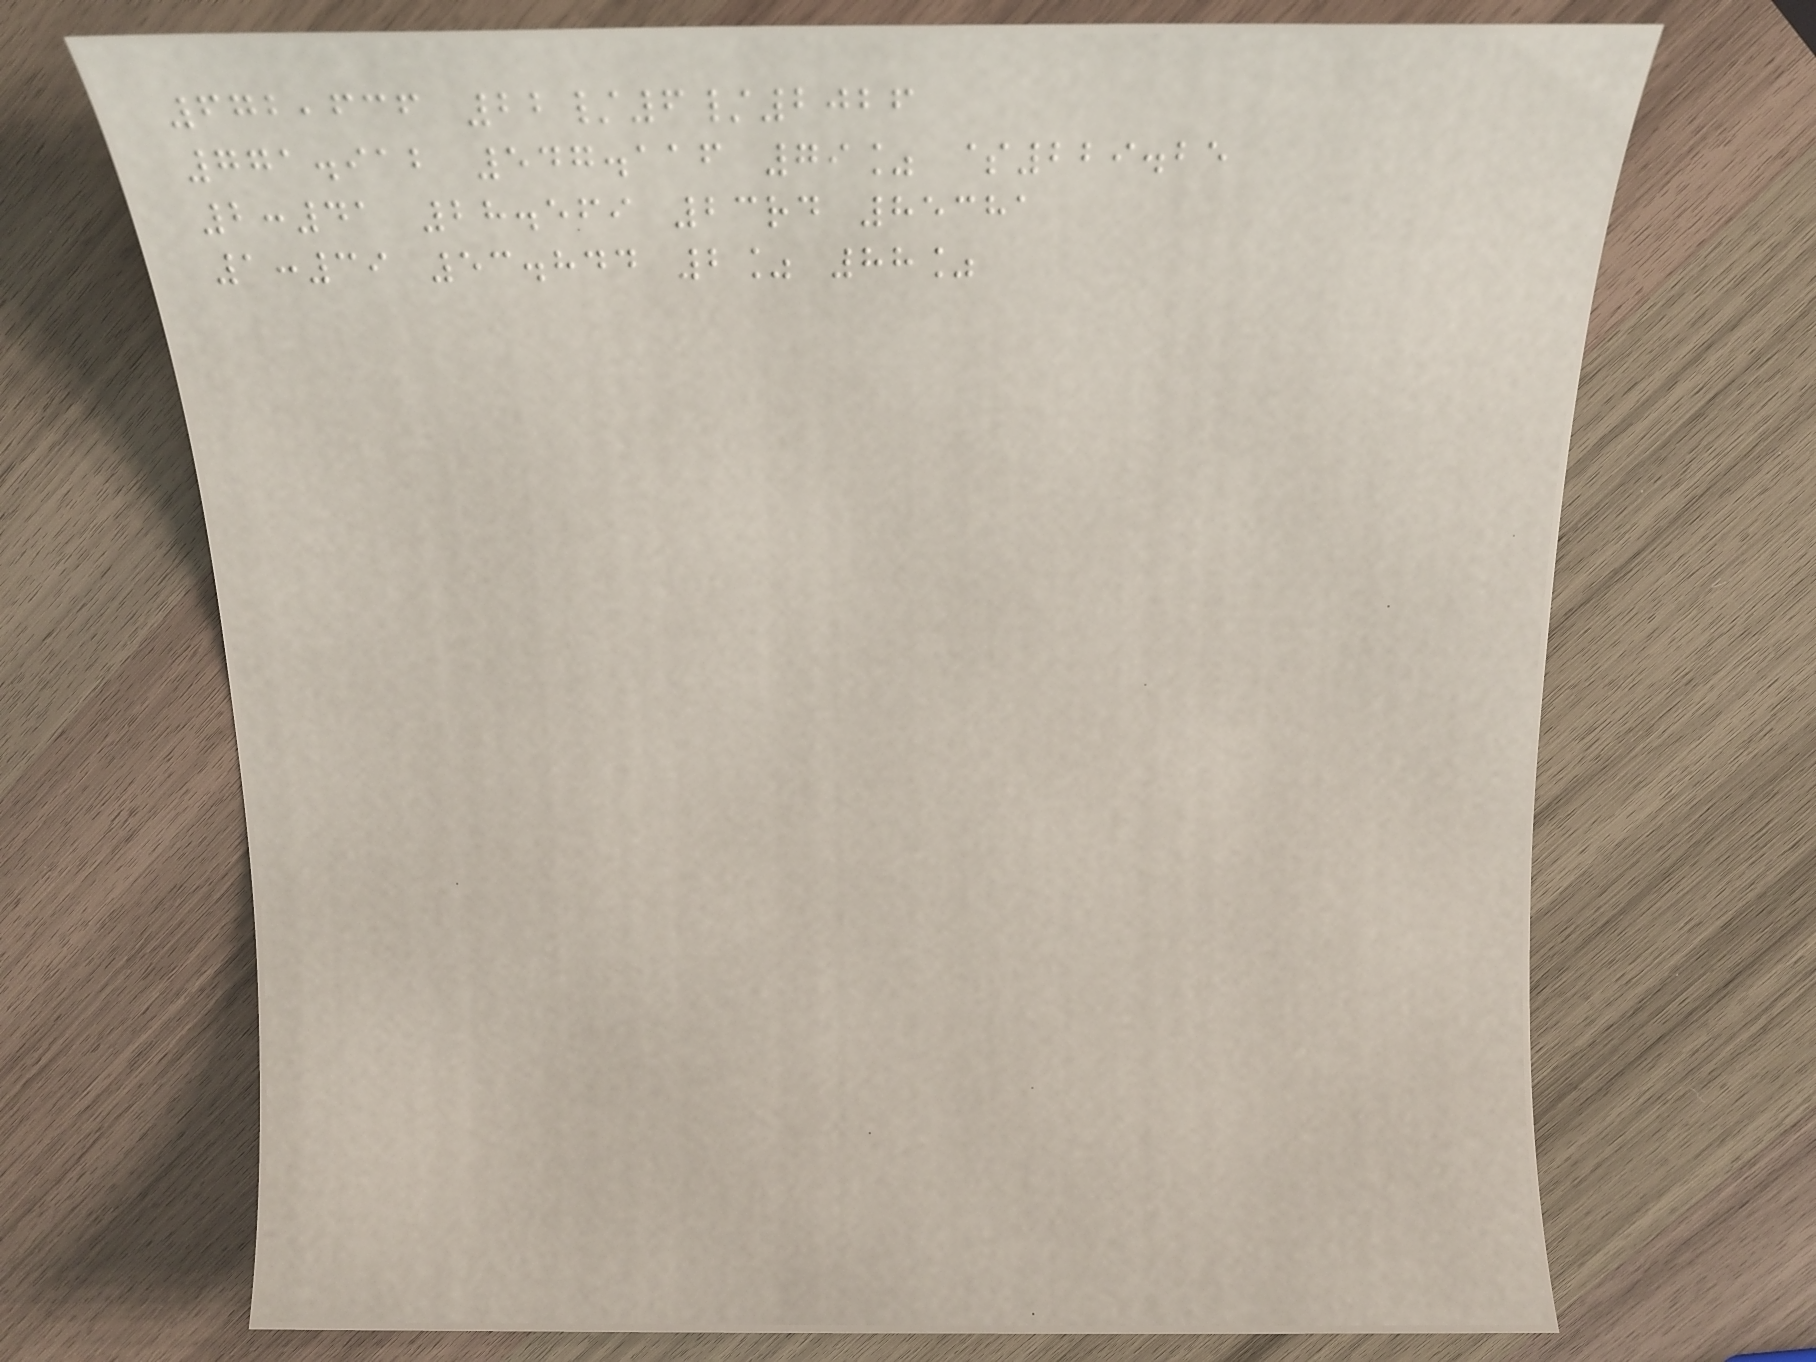672,636 22/6/2026
771.912 547.116 79% $229.25
2:41 28.569 23rd 85381
1:39 53.844 2% 88%
